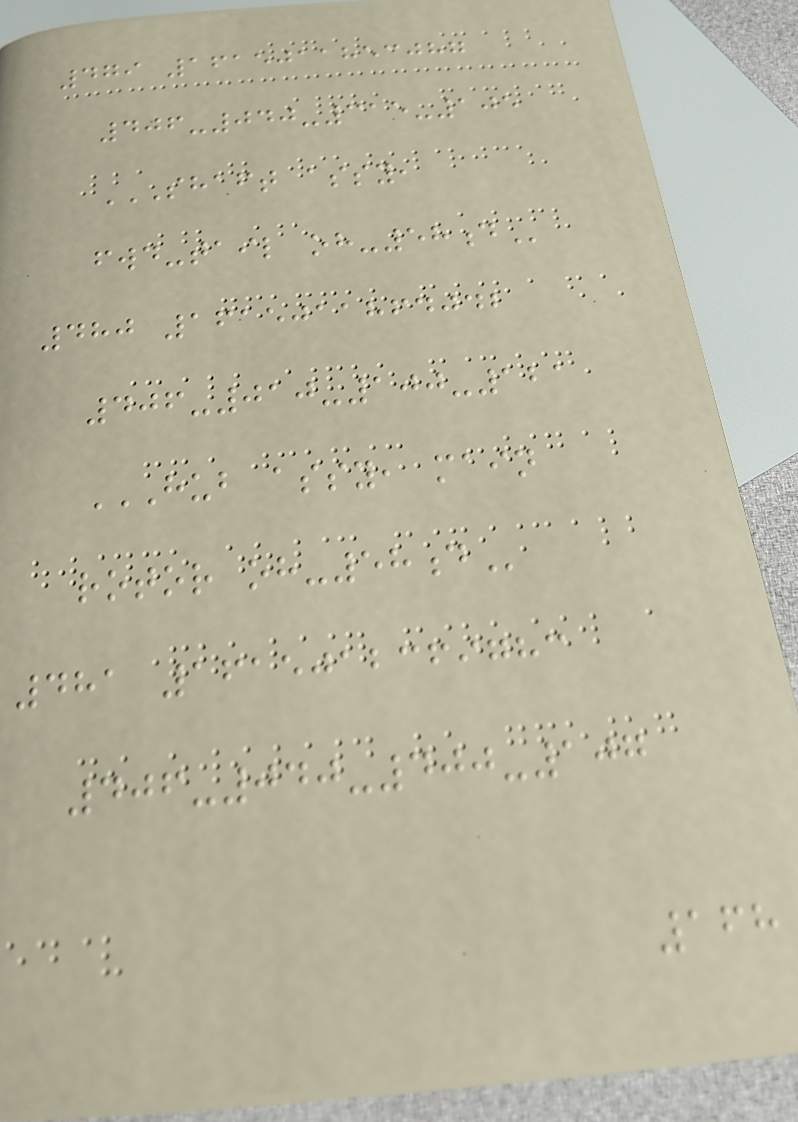479 1615011853087
406-040-315-105
SHAFT ASSY,
FWD-TAIL OH-58D
480 1615011864042
406-010-100-121
HUB ASSY, MAIN
ROTOR OH-58D
481 1615012369783
406-040-400-107
168
